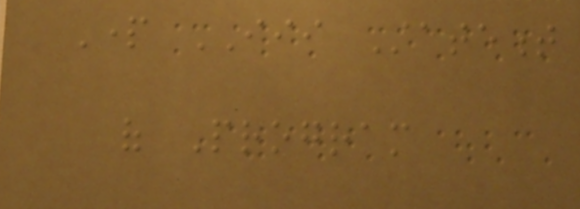Part III Statement
of Program
